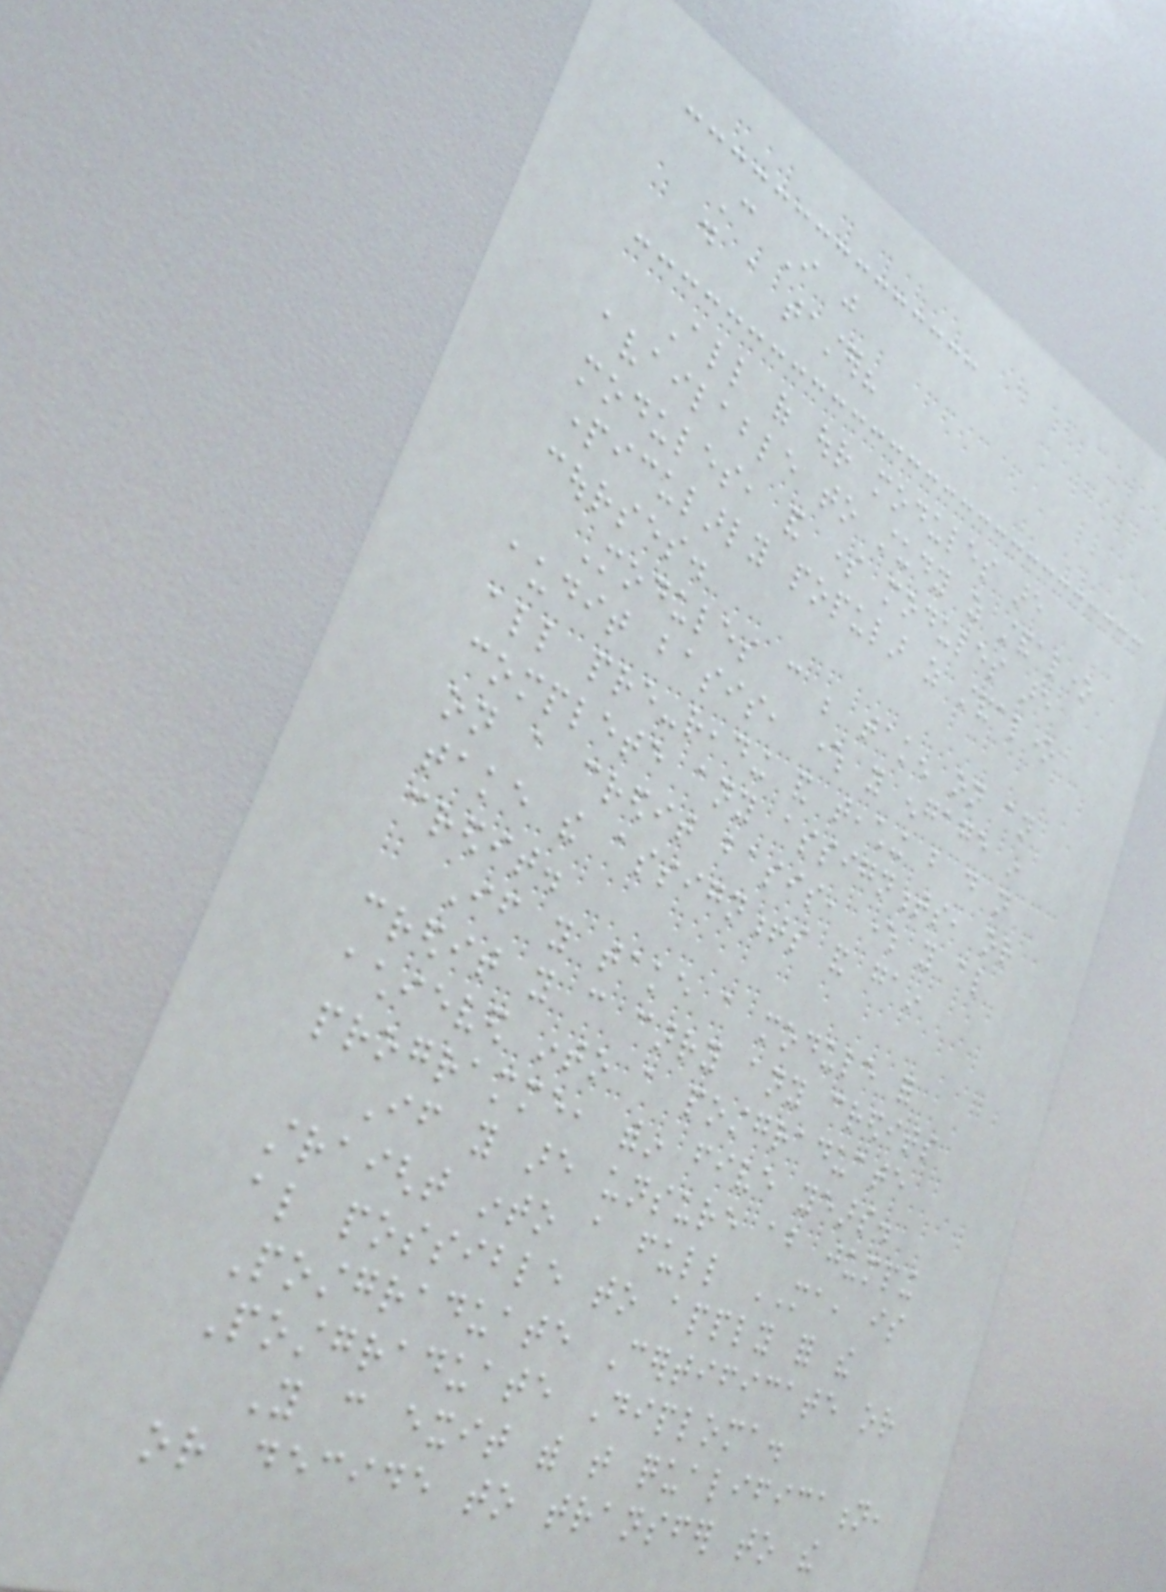Can I just
do a taster?
All of our modules are
available to study as standalone
modules, and some modules are
particularly popular as standalone
courses.
Modules can be taken on an
audit basis, where you engage in
all pre-reading and teaching but do not
complete any assignments, or
on a credit basis, where you also
take the assignments and gain
credit.
If you take a module for
credit you can carry any credits
achieved into a postgraduate
programme, within five years.
If you are unsure about jumping
straight into a full MA, is
also possible to apply for the
Postgraduate Certificate or
Postgraduate Diploma.
You can exit with that qualification,
or decide to transfer to the
